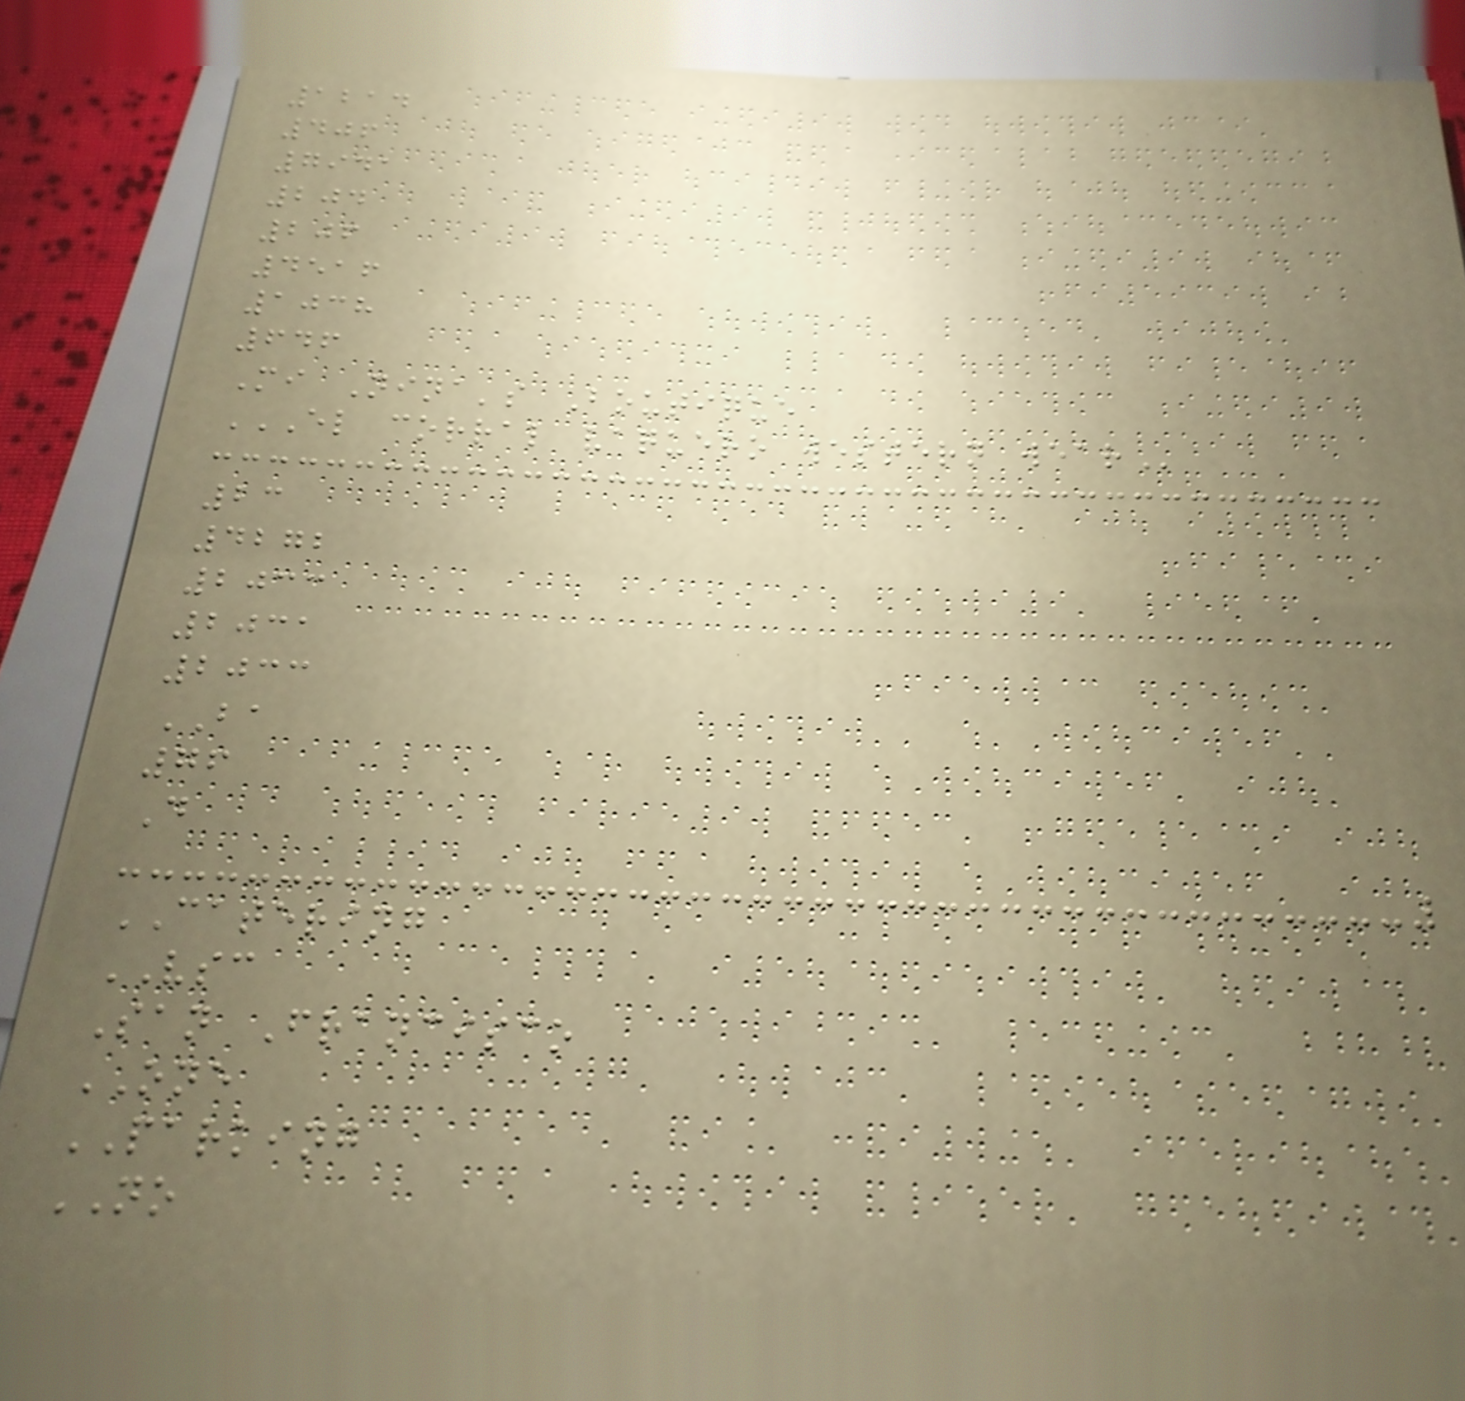1214
406
7941
204
206
4516
1038
646
Mi Nina's Boutique
EL CORRAL VAQUERO WESTERN WEAR
23
4272
2033
2031
2033
BA
76
D
CATERING
VSC
San Francisco
ONE
PARKING
NO
